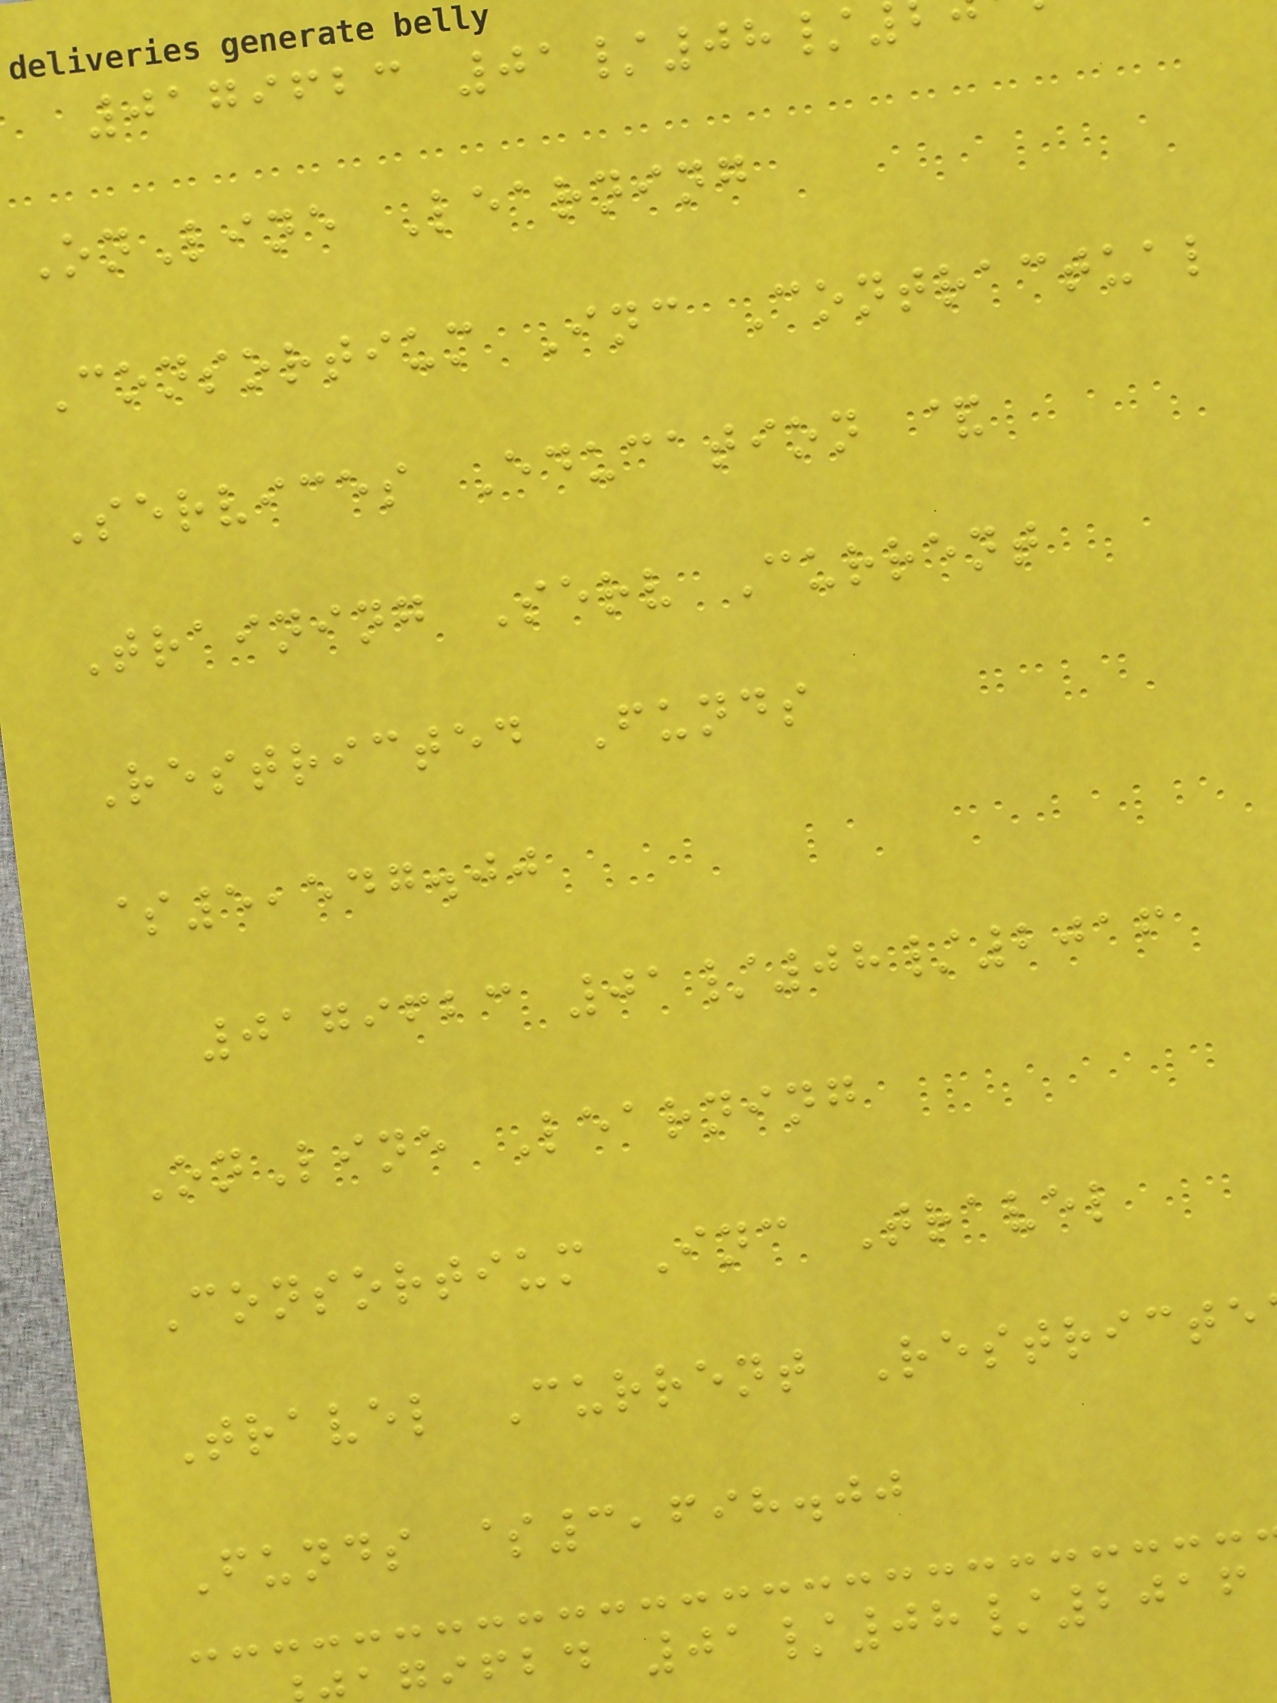0179623 01/08/
OnLine Learning
Consortium Inc Contractual
Services Education &
Training Serv Current
Restricted Funds
$5,547.00
0179623 01/08/2016
OnLine Learning
Consortium Inc Travel
Travel Current Restricte
Funds $3,698.00
ifbd 01/08/2016
